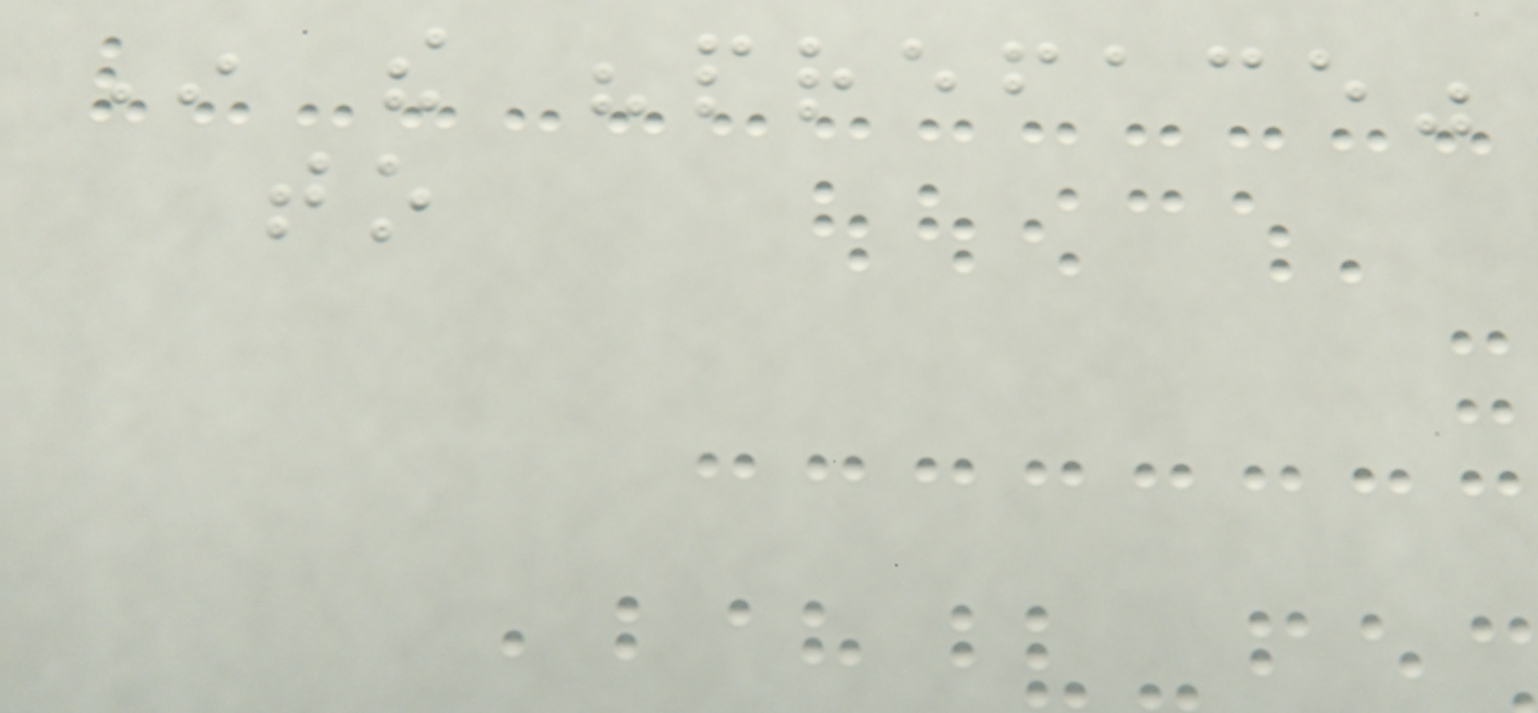In the "preface"
to
